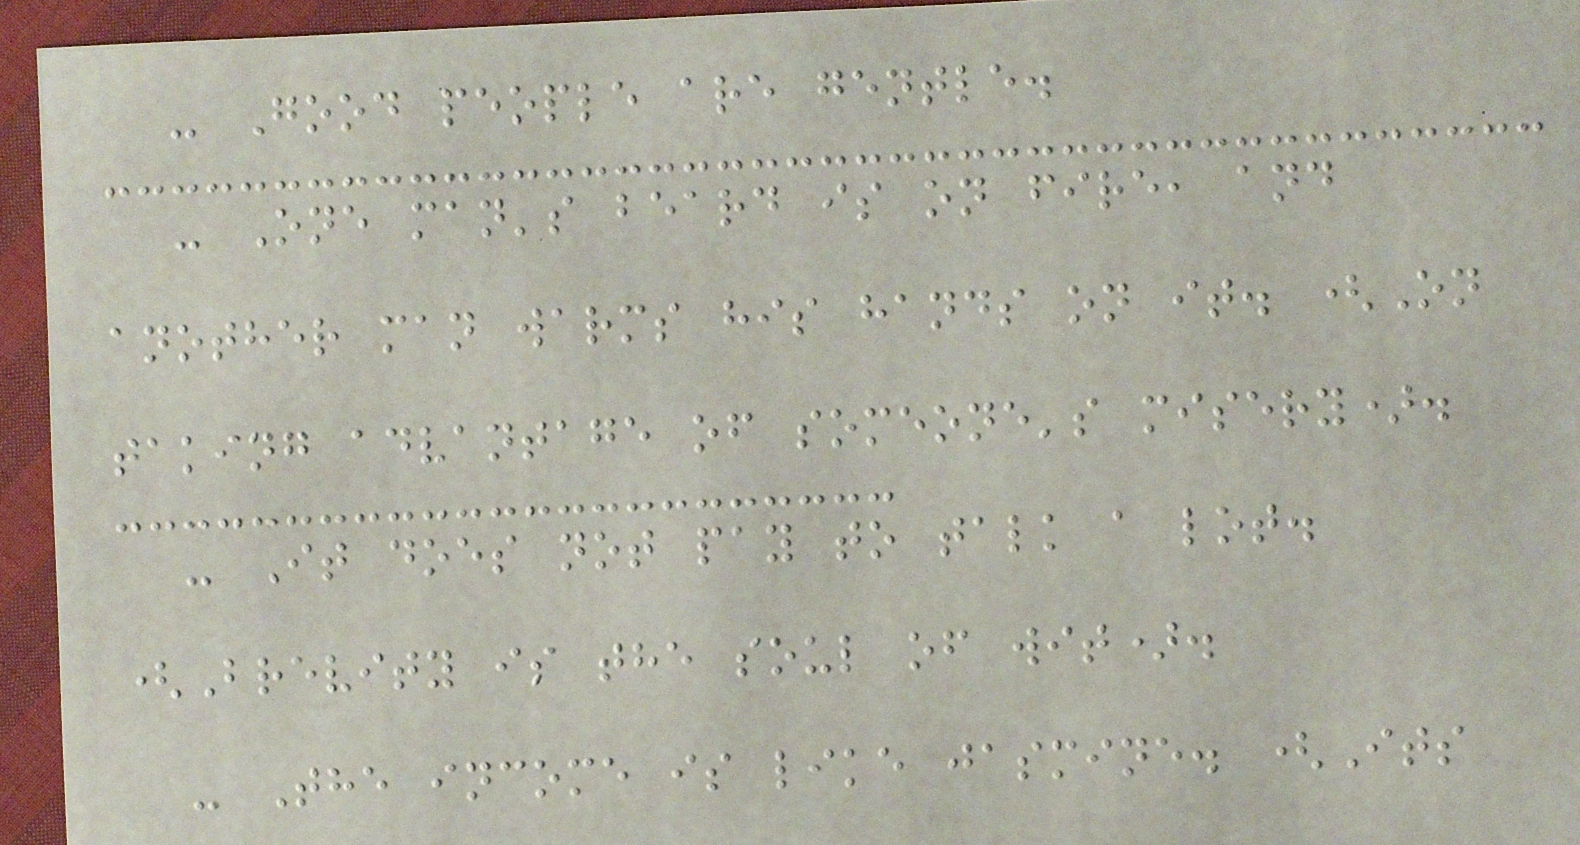- Good people are gentle.
- One man's beard is on fire, and
another man warms his hands on it. (On
taking advantage of someone's misery).
- It does not pay to talk a lot.
(Brevity is the soul of wit).
- The income is like jasmine. (Its
